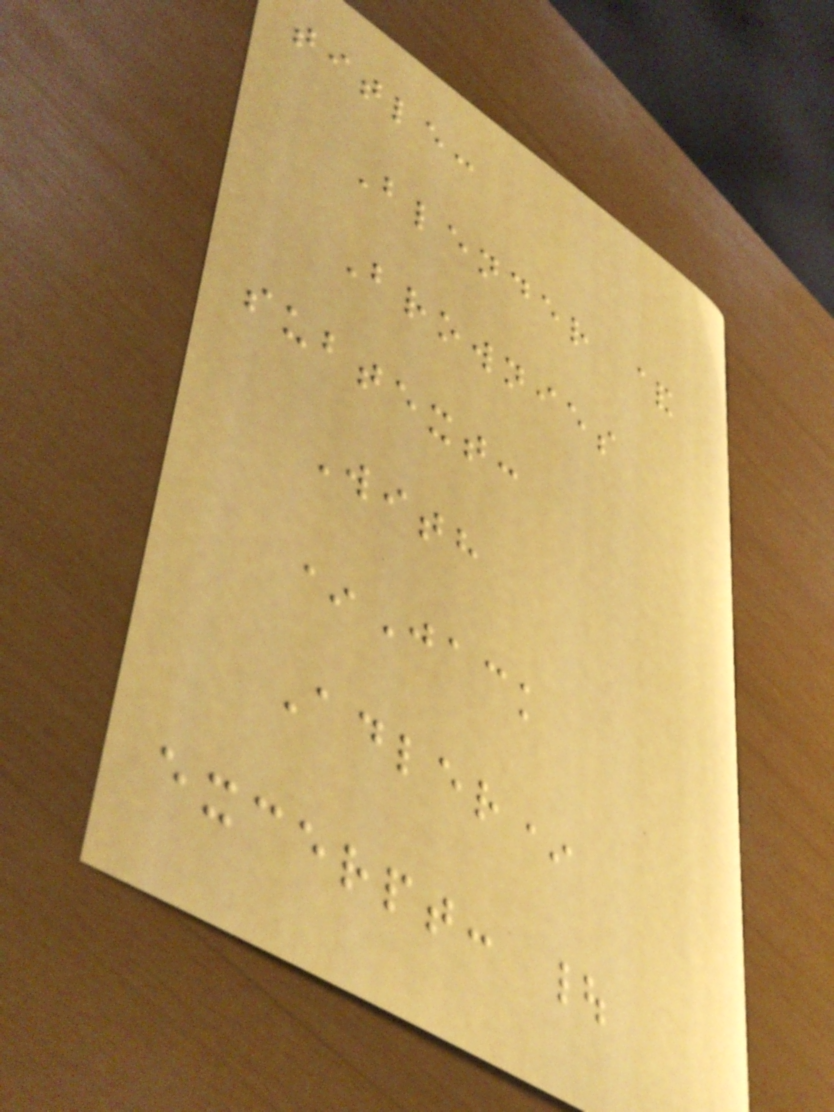title:
Blender &
Brownies
subtext:
With
*Jack
Adler*
excerpt: |
